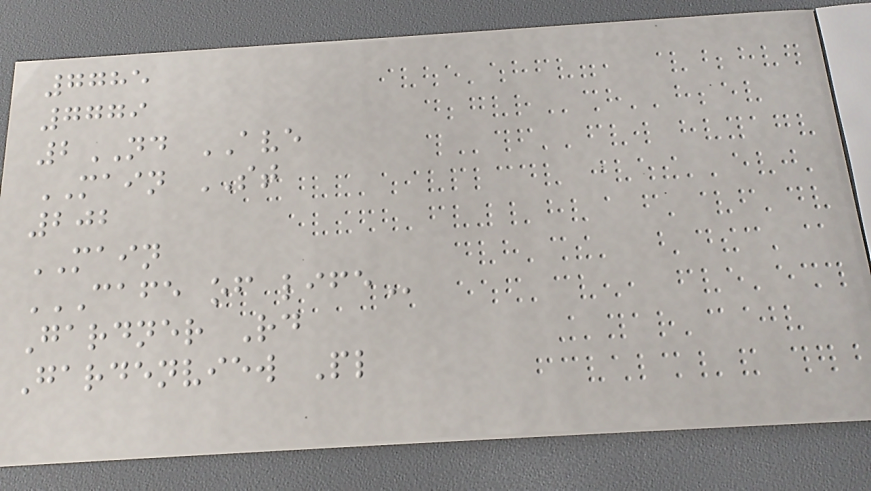7785
7779
2ND AVE
MAIN ST
202
MAIN
CAFE OF LIFE
Gardner Rd
Gardenview Pl
